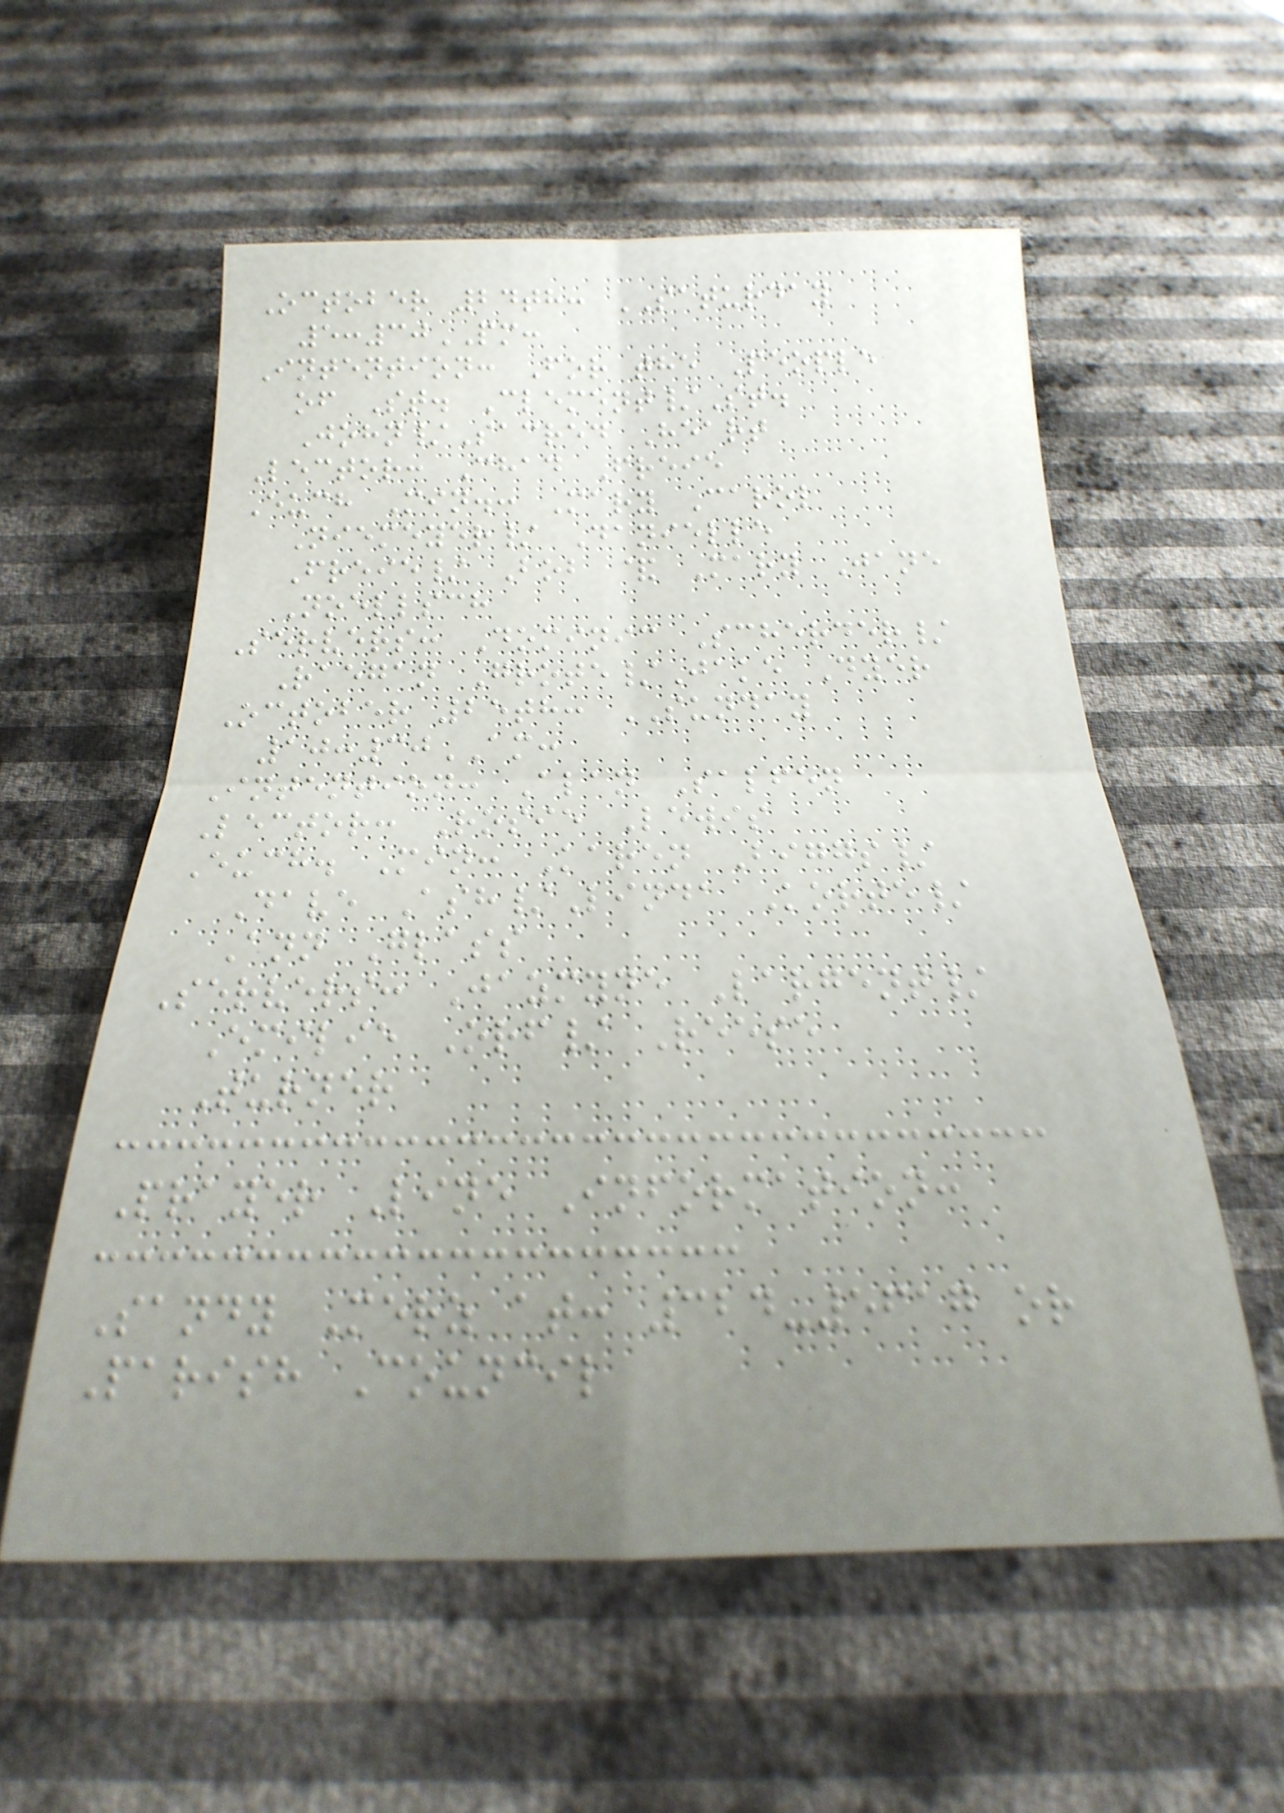October 24th: SATURDAY
5:30PM:
Intention: For the People
of St. Clement/St.
John/Sacred Heart
Lector: Chad Freie
Euch Min.: Mary Carol
Niemeyer/ Danielle
Freie/ Bob & Mary Jane
Noellsch
Servers: Dominic Scherder/
Raegan Grote/Jake Dyer
October 25th: SUNDAY
10:30AM:
Intention: Alan Salfen
Lector: Rosie Lewis
Euch. Min: Karen Biggs/
Dave Ash/Linda Korte/
Ann Glass
Servers: Jazmyne Largent/
Emilie Orf/ Reese
Turner
Prayer Line Information:
Sandy Merz at: 324-5617 or
Parish Council
